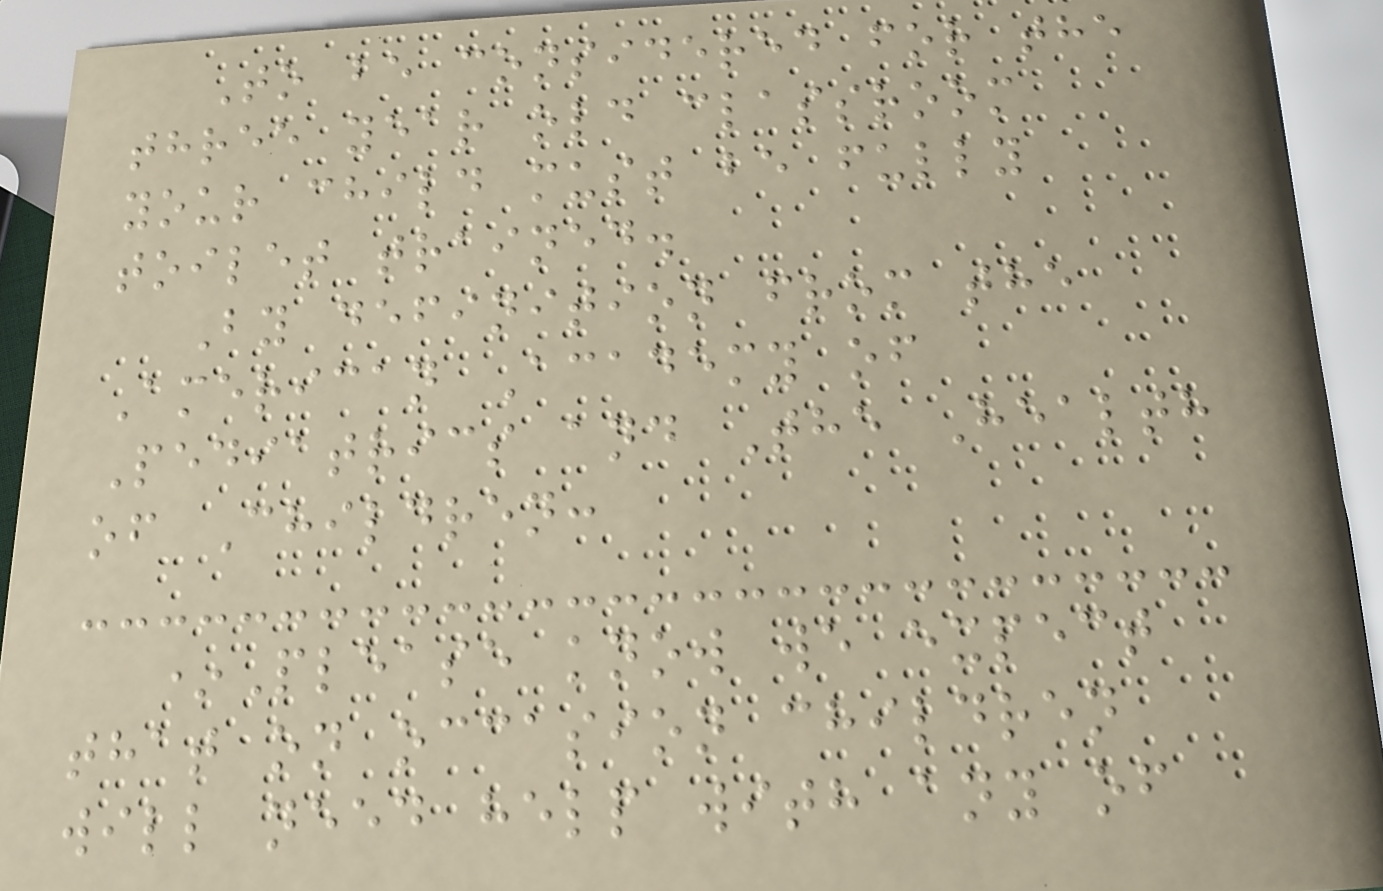To be considered for the
three year old classroom
your child must be fully
toilet trained.
By definition from the
American Academy of
Pediatrics and The Health
of Children:
*Please know we expect
that on occasion children
will need help with any of
